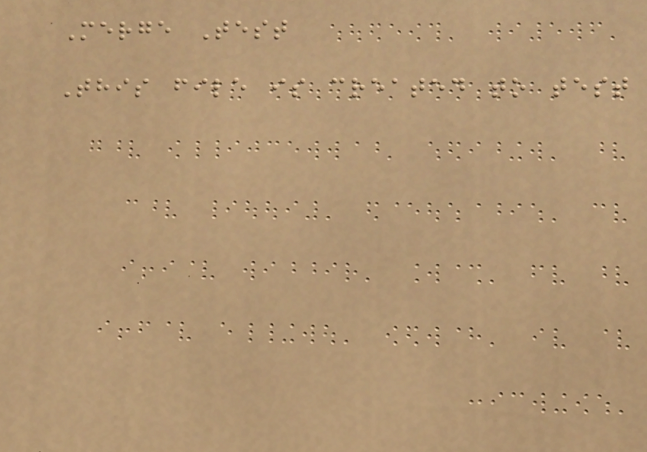Merge Test
This file is created to test
